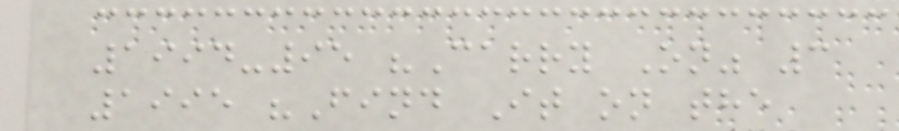1994-95 "Carry On" 3
1995 "Find It on the
